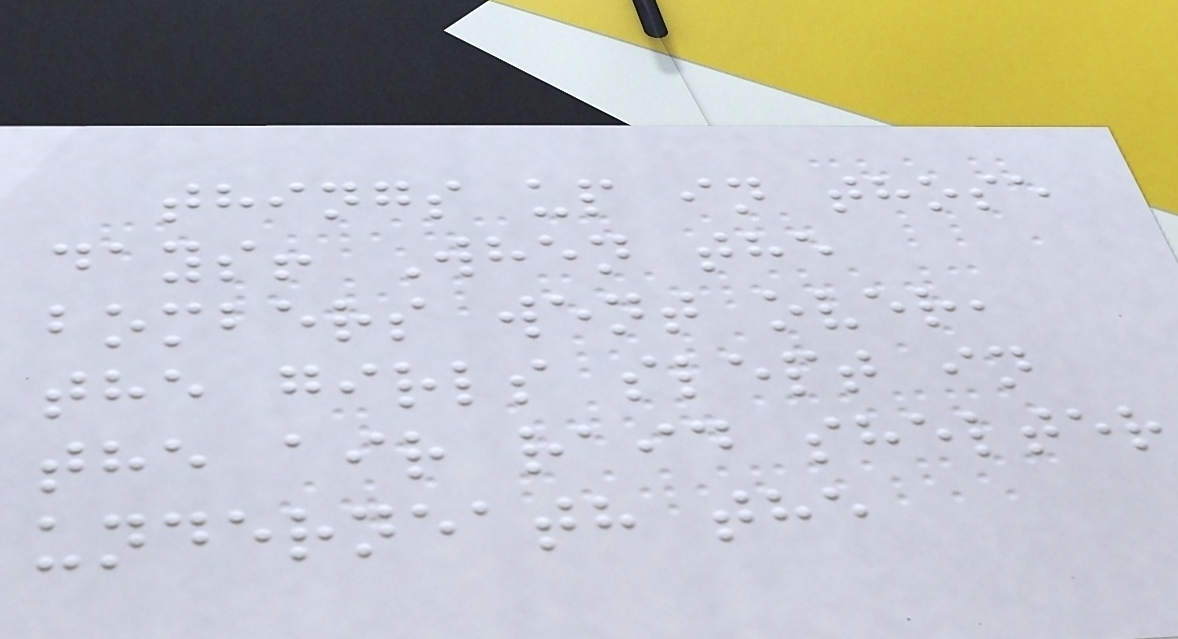things up in those
days! When the
bombers went over,
the girls slept in
the air raid shelter
underneath the
